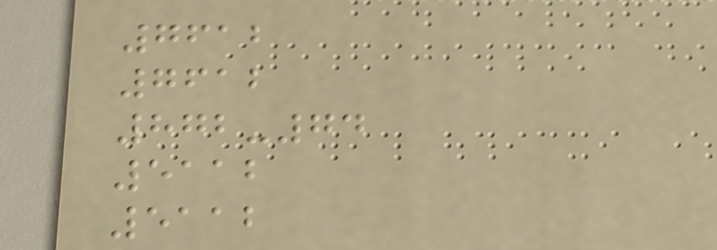7612
7612
872-74
5112
5112
